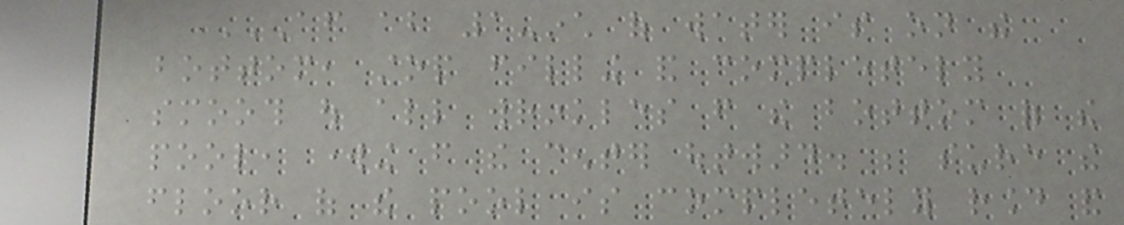AFTER ABOUT 1-INCH OF WATER IS ON THE
BOTTOM, STOP FILLING AND COMPLETELY
SMOOTH OUT ALL WRINKLES FROM THE BOTTOM OF THE
POOL, WORKING FROM THE CENTER OUTWARD. BE SURE THE
FLOOR OF THE POOL IS COMPLETELY ROUND AND
